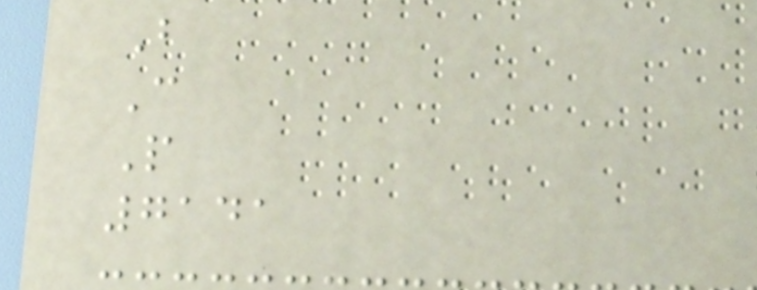B
C
P
7141
